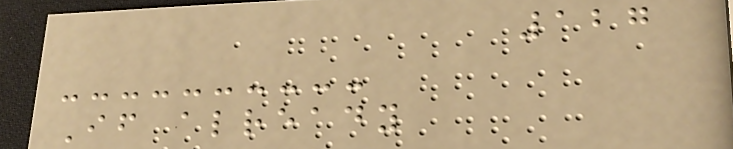127
If already
